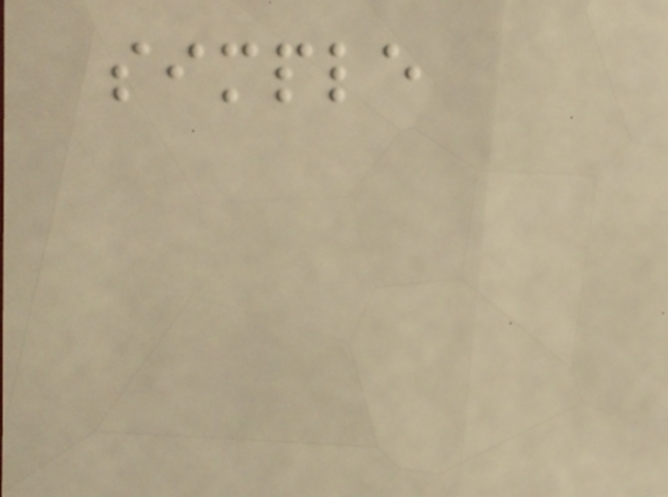simple
